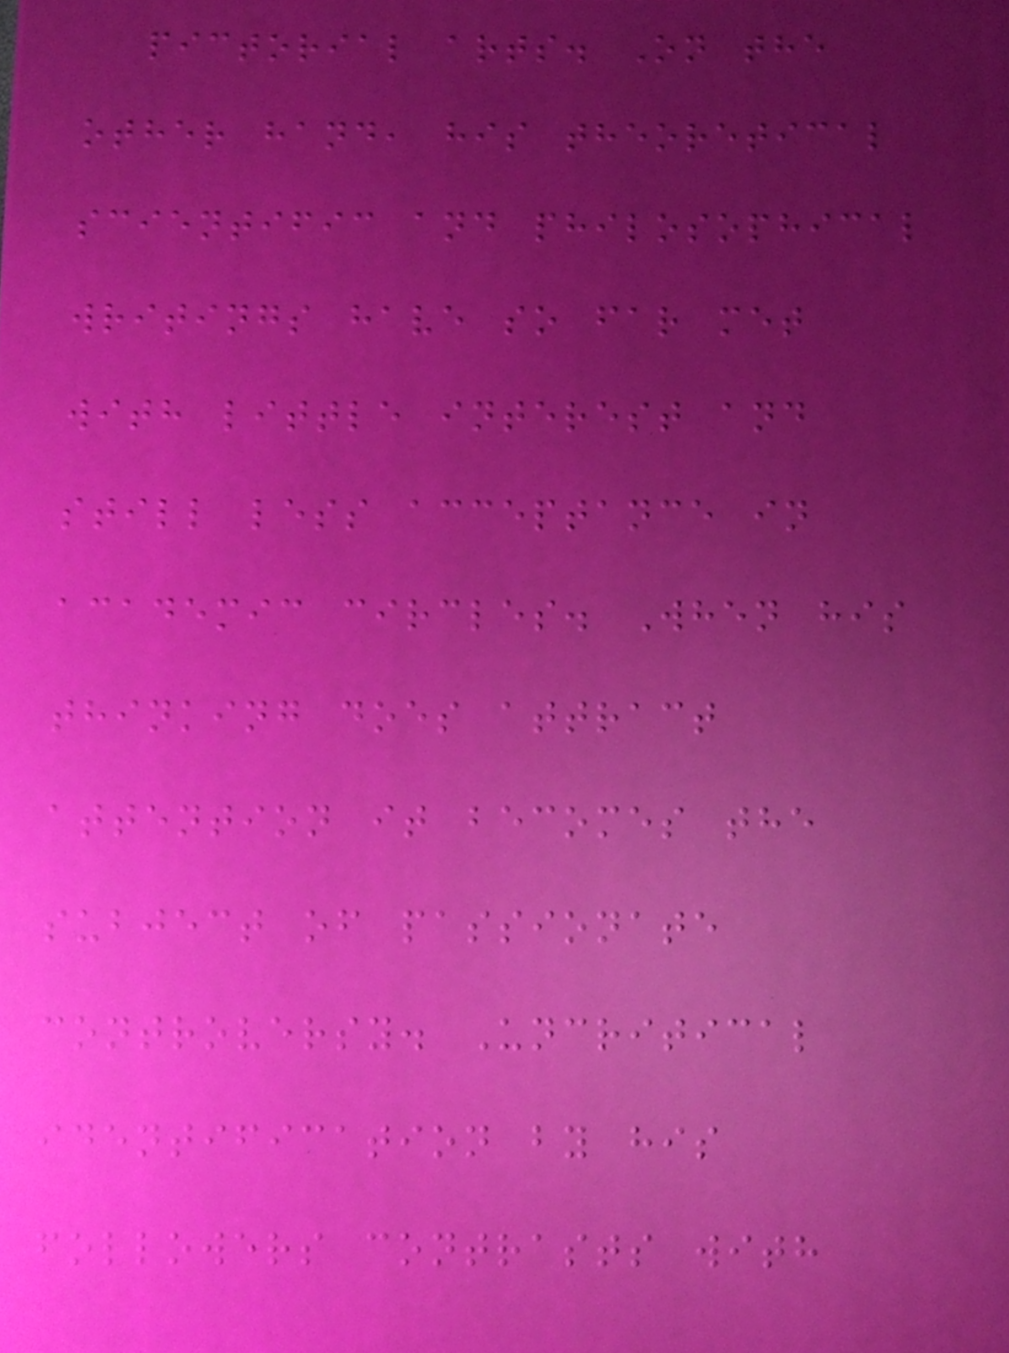pictorial arts. On the
other hand, his theoretical
scientific and philosophical
writings have so far met
with little interest and
still less acceptance in
academic circles. When his
thinking does attract
attention it becomes the
subject of passionate
controversy. Uncritical
identification by his
followers contrasts with
